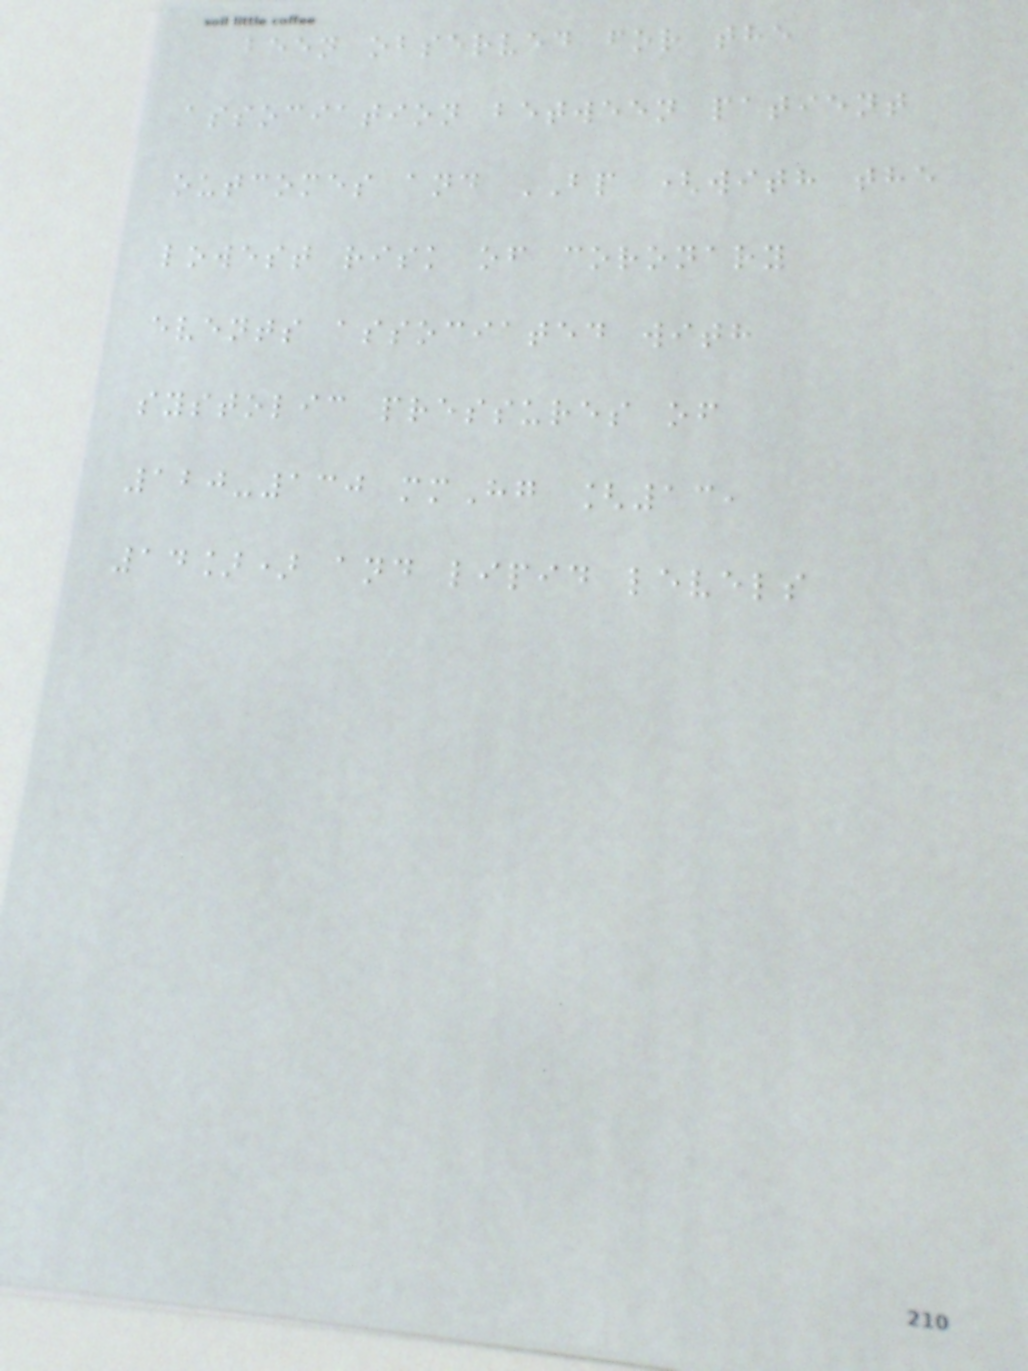been observed for the
association between patient
outcomes and BP (with the
lowest risk of coronary
events associated with
systolic pressures of
120-130 mmHg [13,
14]) and lipid levels
